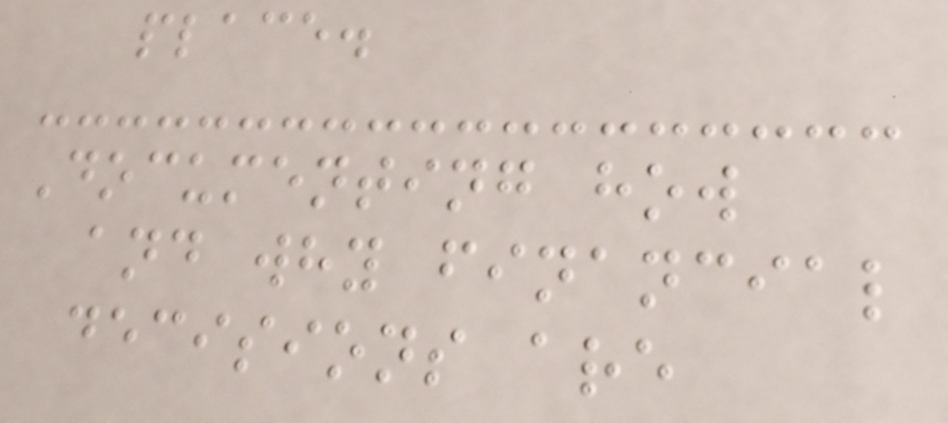place.
Documenting how
and why financial
decisions are
